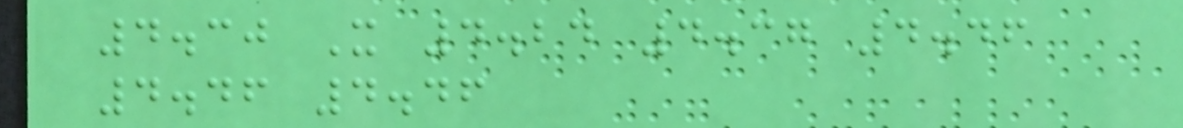4.30 X 4.24 4.37 4.46
4.46 4.46
